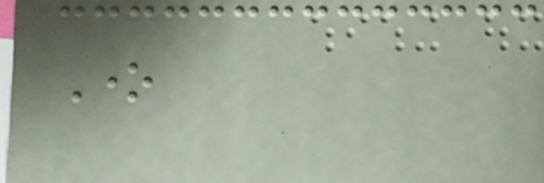One
